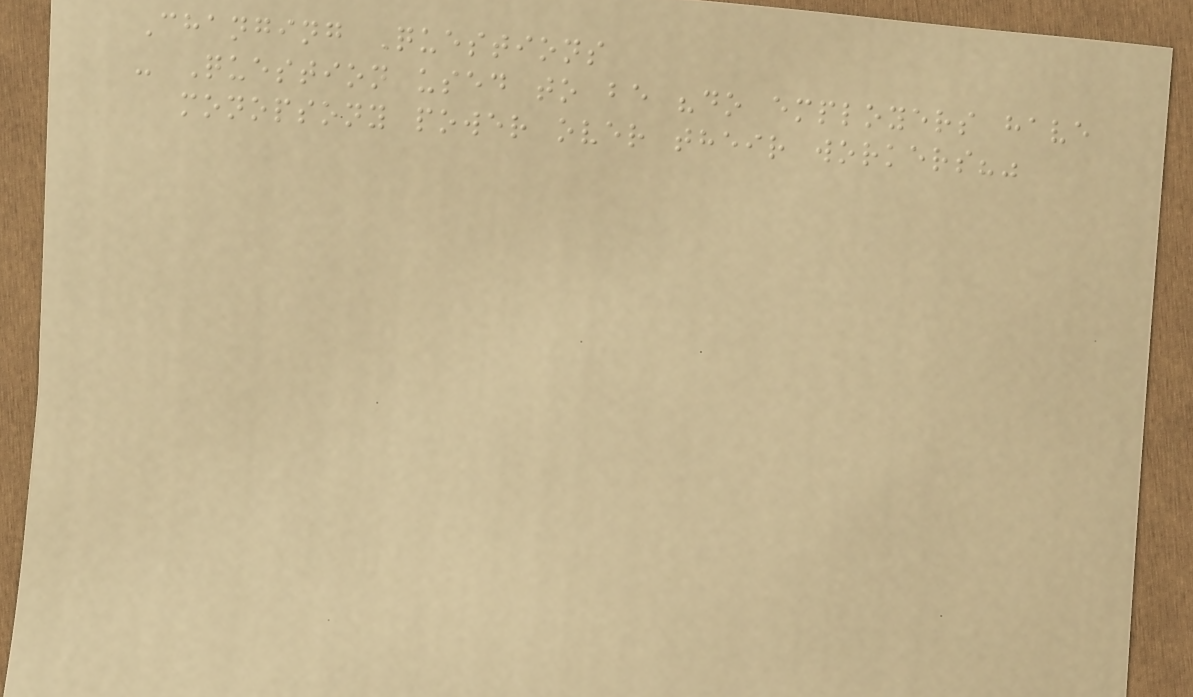Changing Questions
- Question used to be "do employers have
monopsony power over their workers?"
